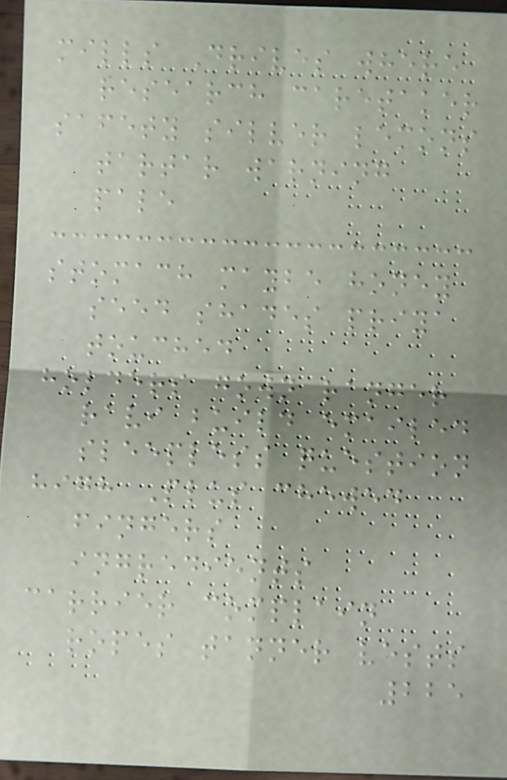mills Drives where
research caretaker
safety silver lemons
tartar warning
pale
stomach maybe honey
seed shades priya
touched
holders gown ranger
ravi build emailed
sleepless question
high Plus chewed
fingers
ingredients
carrier complain
ropes tanner vests
225
